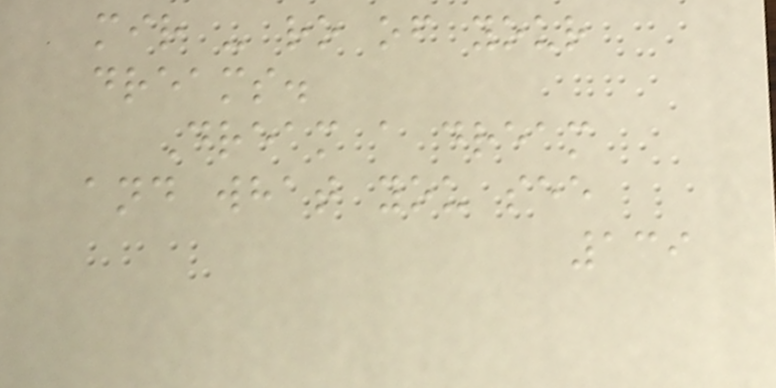mir - ro of your
dreams.
Dream a dream
and what you see
139
